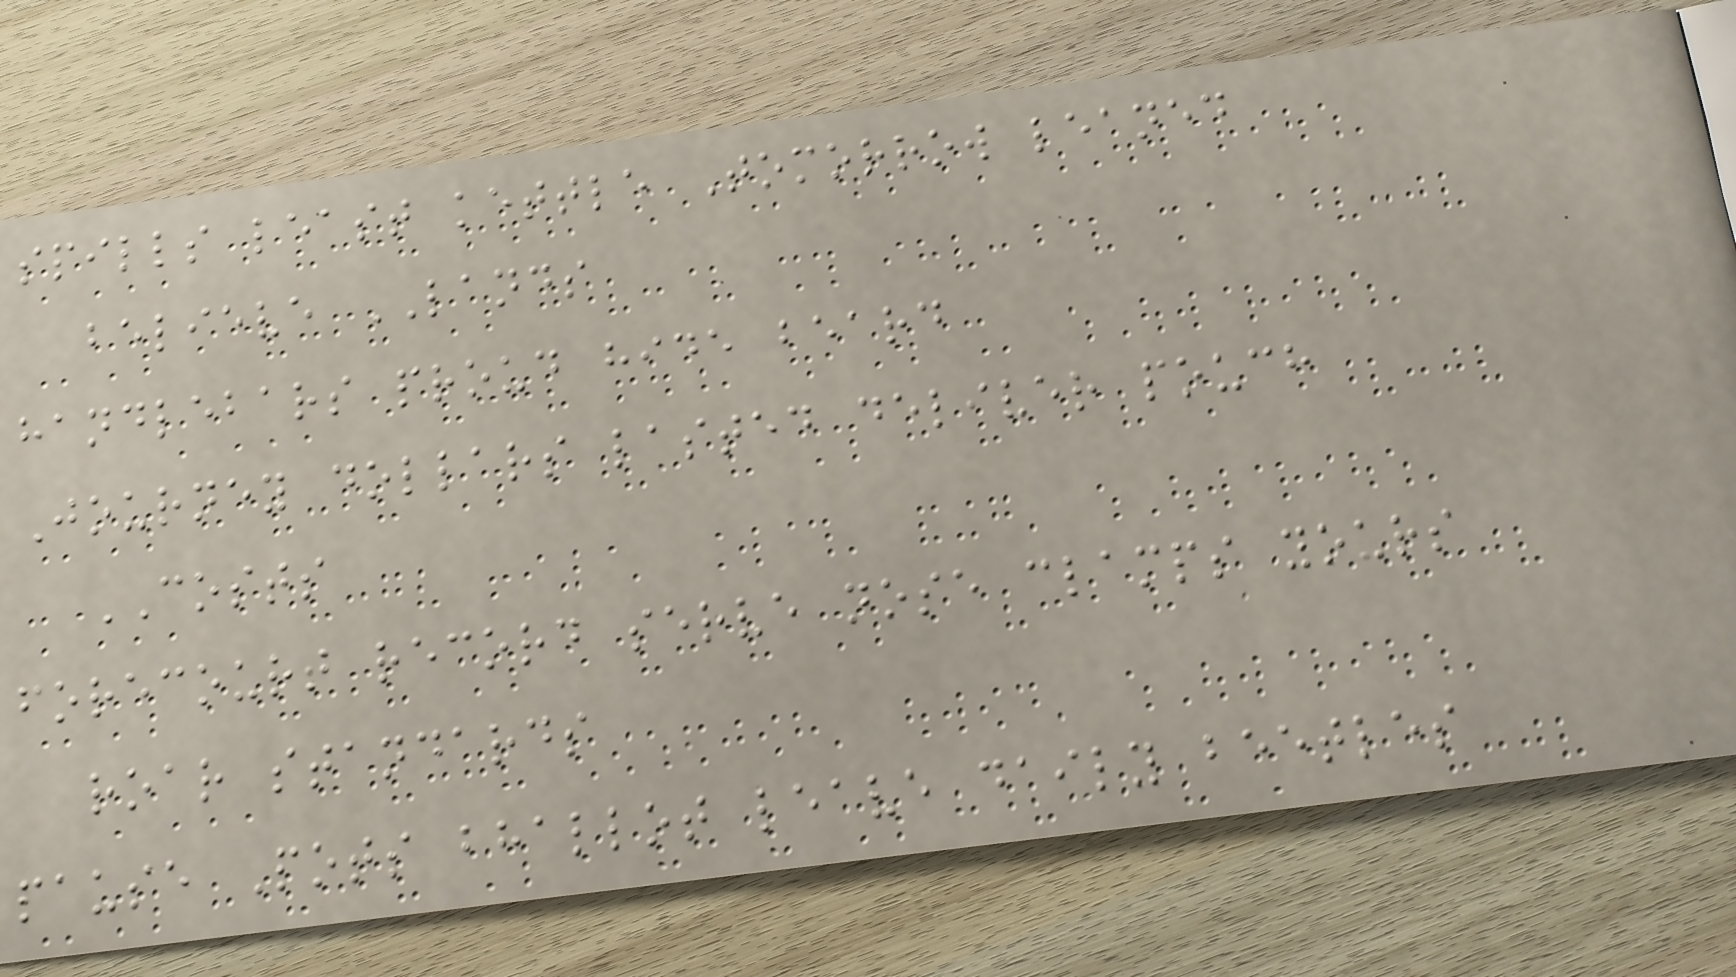spills least kettle Tomorrow leaned
believe LANDS
handlebars proud hide beard
Journey dollars lasted deliver pouch
COSTS
forecourt record serve nose clamps yours
roar standards
pause Pots bhallot leave daily beetles
